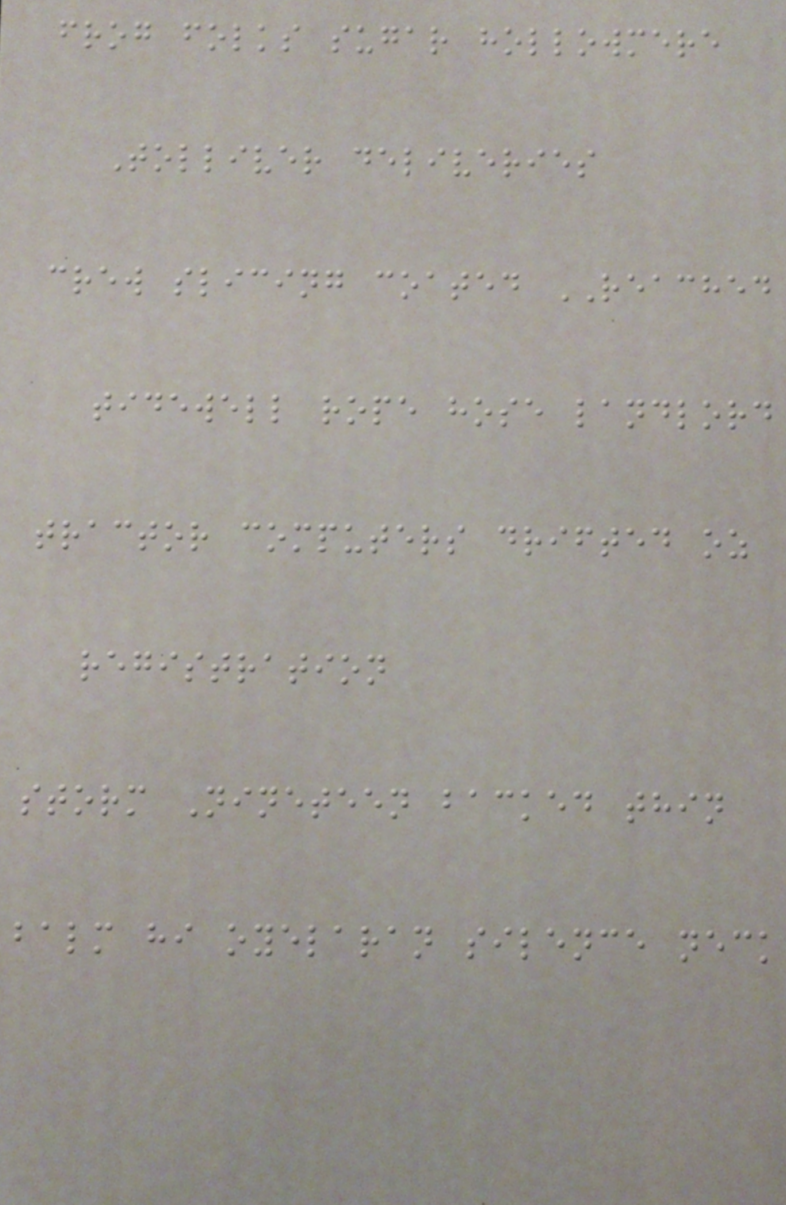frog folks sugar hollowmere
Tolliver deliveries
crew slicing coated REACHED
tidewell rope hose landlord
tractor computers drifted oz
registration
storm Nineteen backed thin
balm hi oyelaran silence neck
